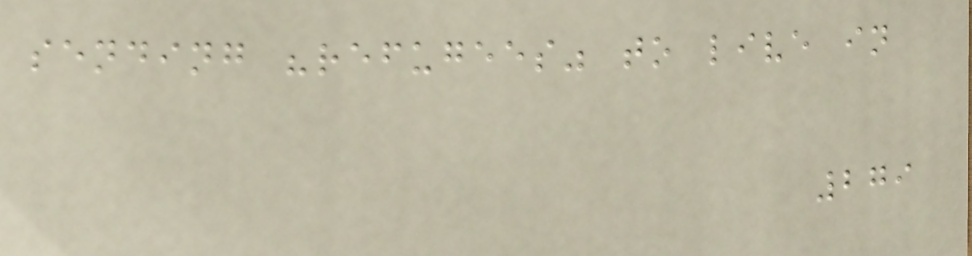sending "refugees" to live in
279
